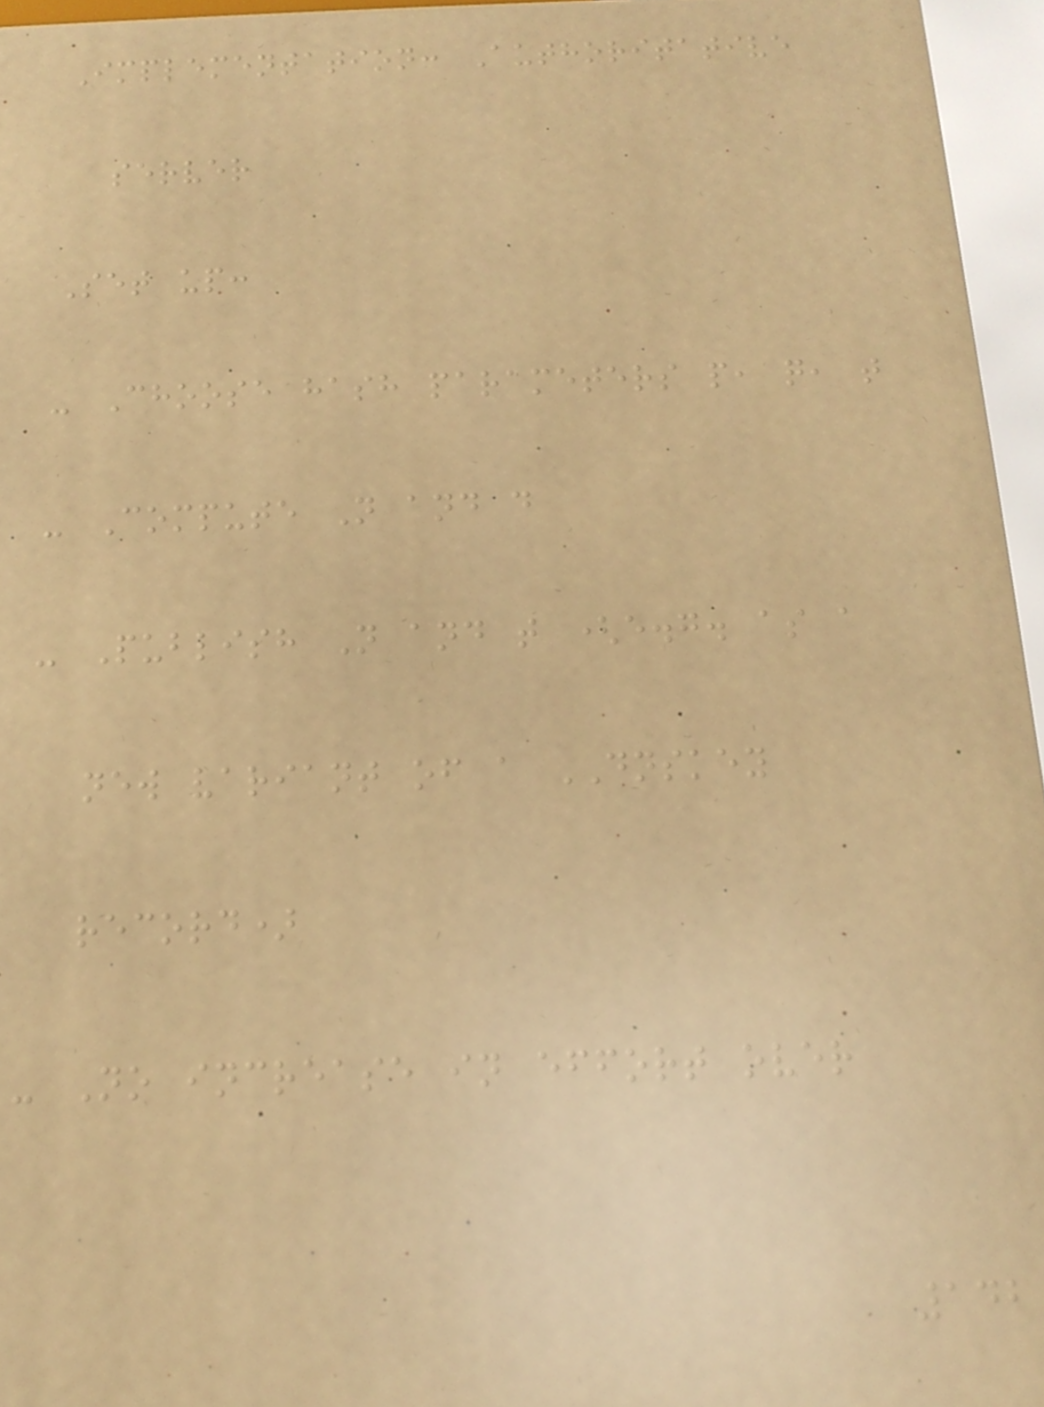Implementation: Authoritative
server
Set up:
- Choose hash parameters p, q, t
- Compute N and d
- Publish N and t (e.g. as a
new variant of a DNSKEY
record)
- No increase in effort over
142
